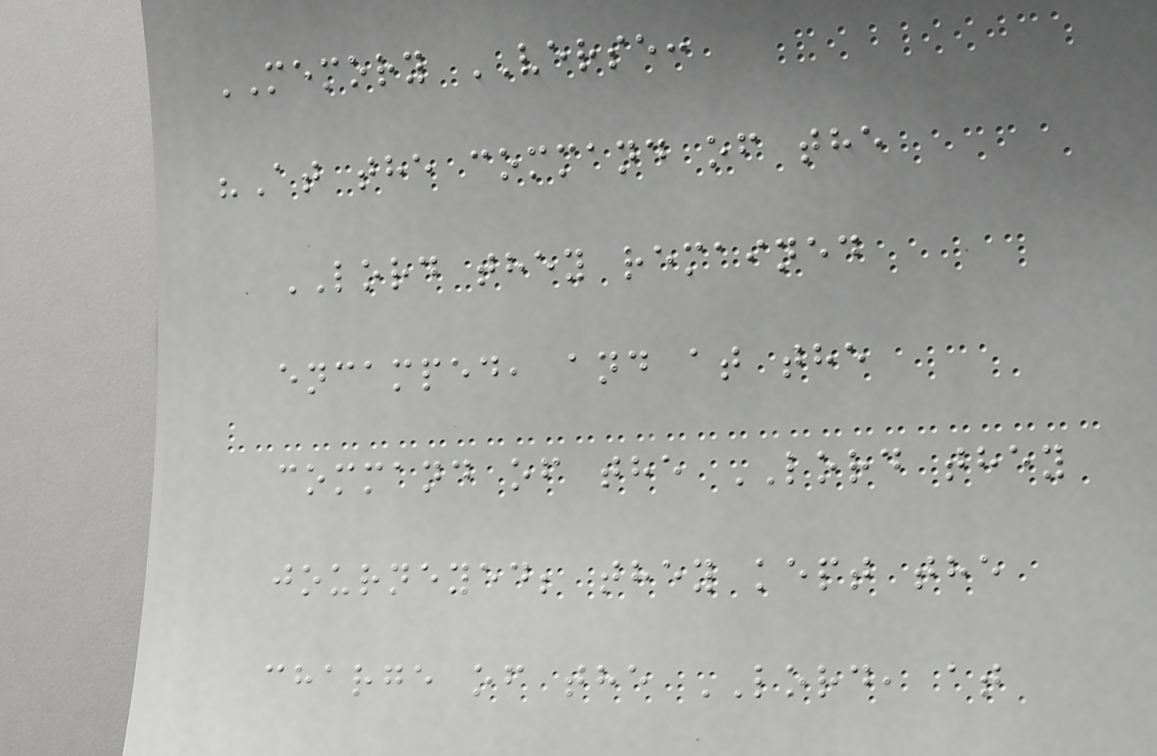MEMORY VERSE:
"At the command of the
LORD they remained
encamped, and at the
command of the LORD they
journeyed; they kept the
charge of the LORD, at
